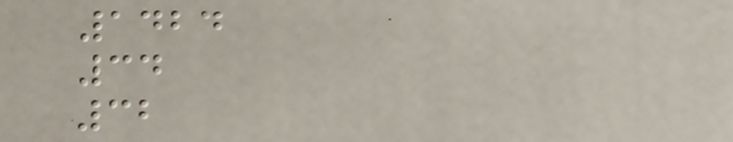1424
34
32
